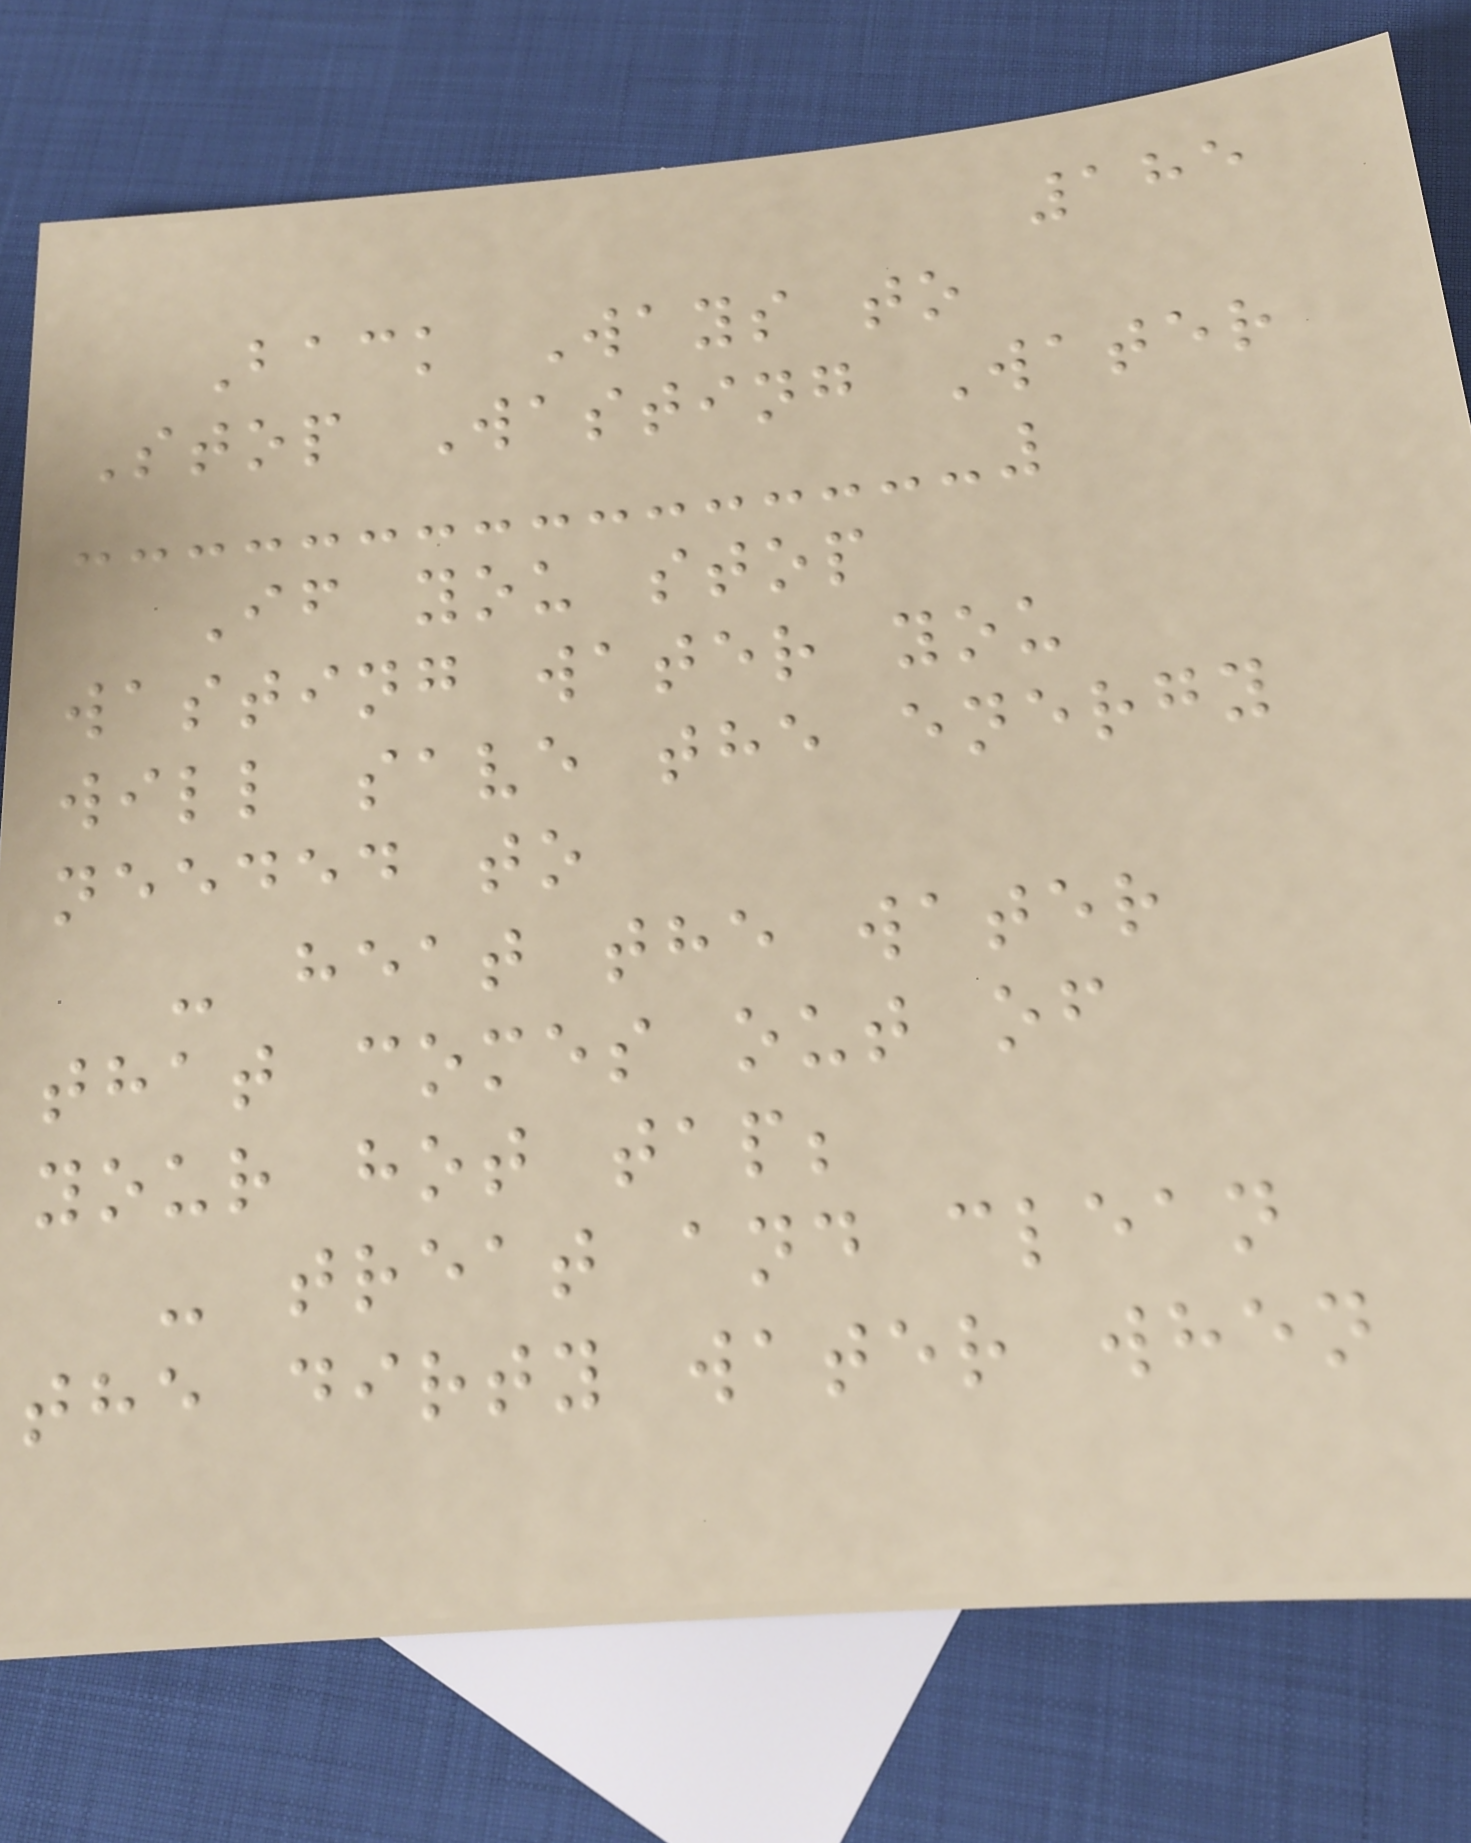185
Back Ways to
Stop Wasting Water
If you stop
wasting water you
will save the energy
needed to
- heat the water
that comes out of
your hot tap;
- treat and clean
the dirty water when
